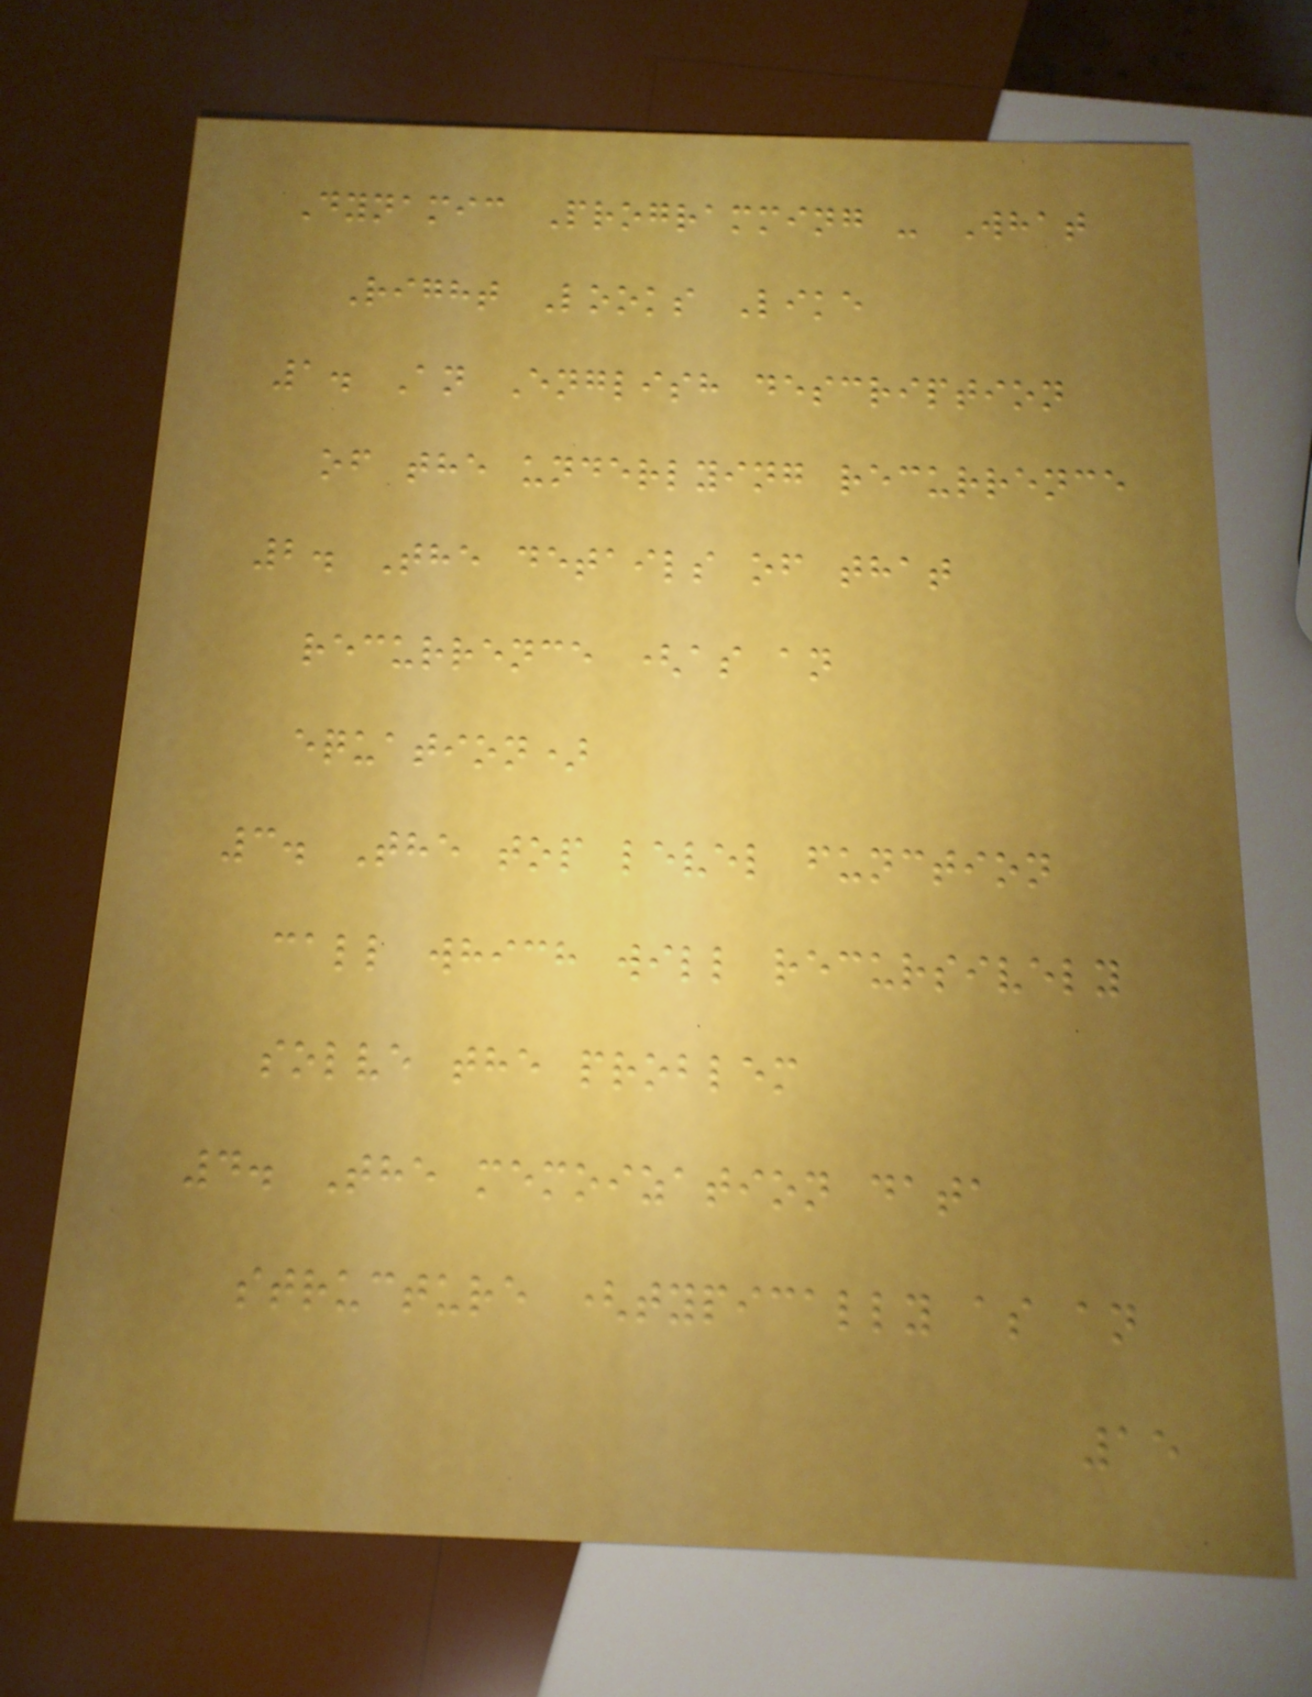Dynamic Programming - What
Right Looks Like
1. An English description
of the underlying recurrence
2. The details of that
recurrence (as an
equation)
3. The top level function
call which will recursively
solve the problem
4. The memoization data
structure (typically as an
15
